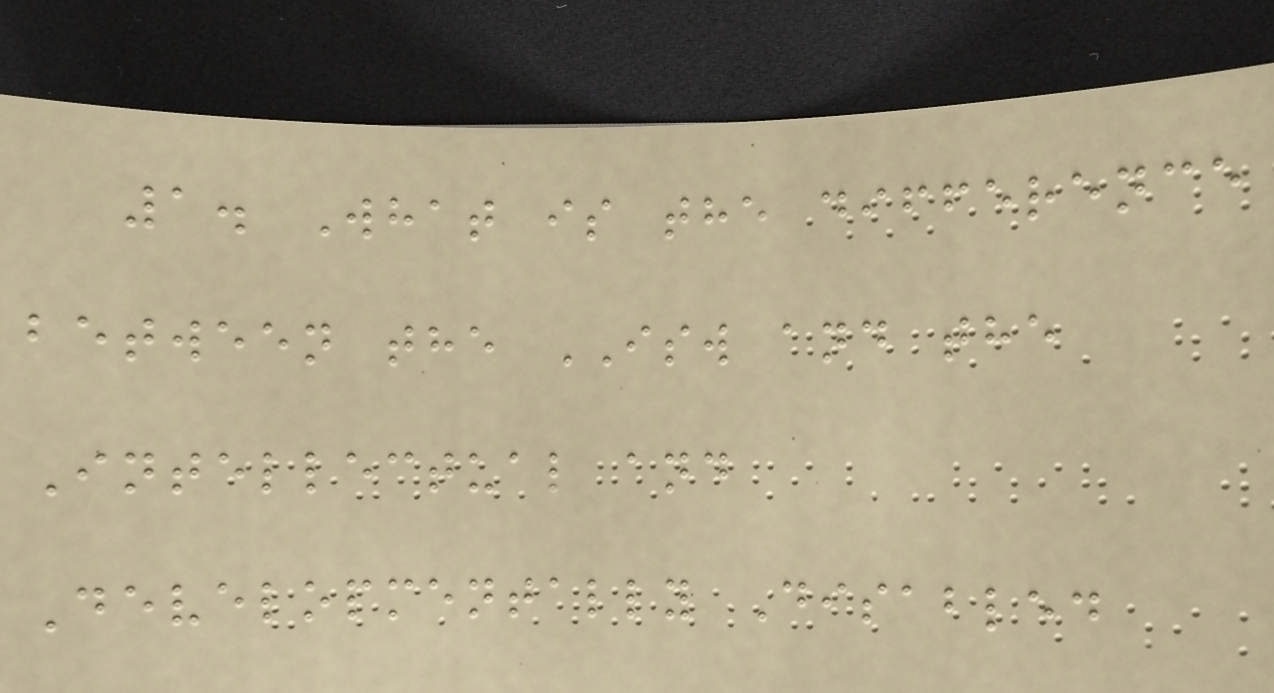1. What is the difference
between the ISW and the
Intellectual and
Developmentally Disabled
